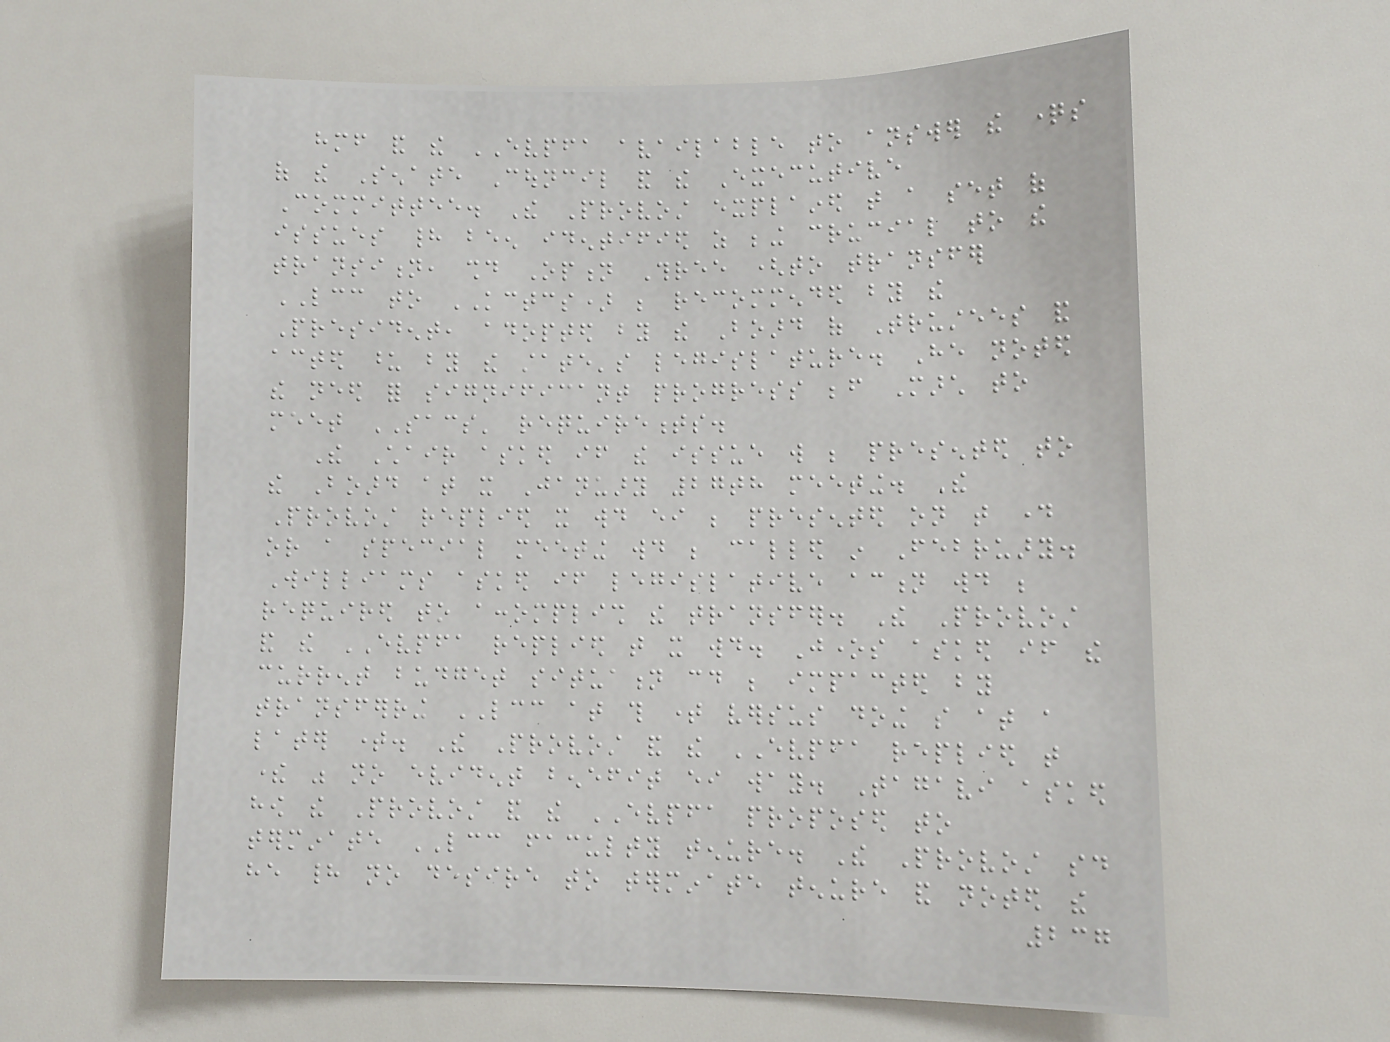himself and the EVPFA available to answer the questions
of the Senate Council and the Executive
Committee. The Provost explained that a set of
issues had been identified as being crucial to the
transition, should Option Three (to transfer
LCC to KCTCS) be recommended by the
President, adopted by the Board of Trustees and
acted upon by the state's legislature. He noted
the need for significant progress before March to
meet SACS' requirements.
The Chair asked if the issue will be presented to
the Board at it January 27th meeting. The
Provost replied it would either be presented on that day
or a special meeting would be called in February.
Williams asked if legislative action would be
required to accomplish the transfer. The Provost
and the EVPFA replied that it would. Jones asked if the
current budget situation could be impacted by
transferring LCC at this time versus doing so at a
later time. The Provost and the EVPFA replied that
there was no evident benefit either way. Tagavi asked
how the Provost and the EVPFA proposed to
terminate LCC faculty tenure. The Provost said
he had no desire to terminate tenure and noted the
237
